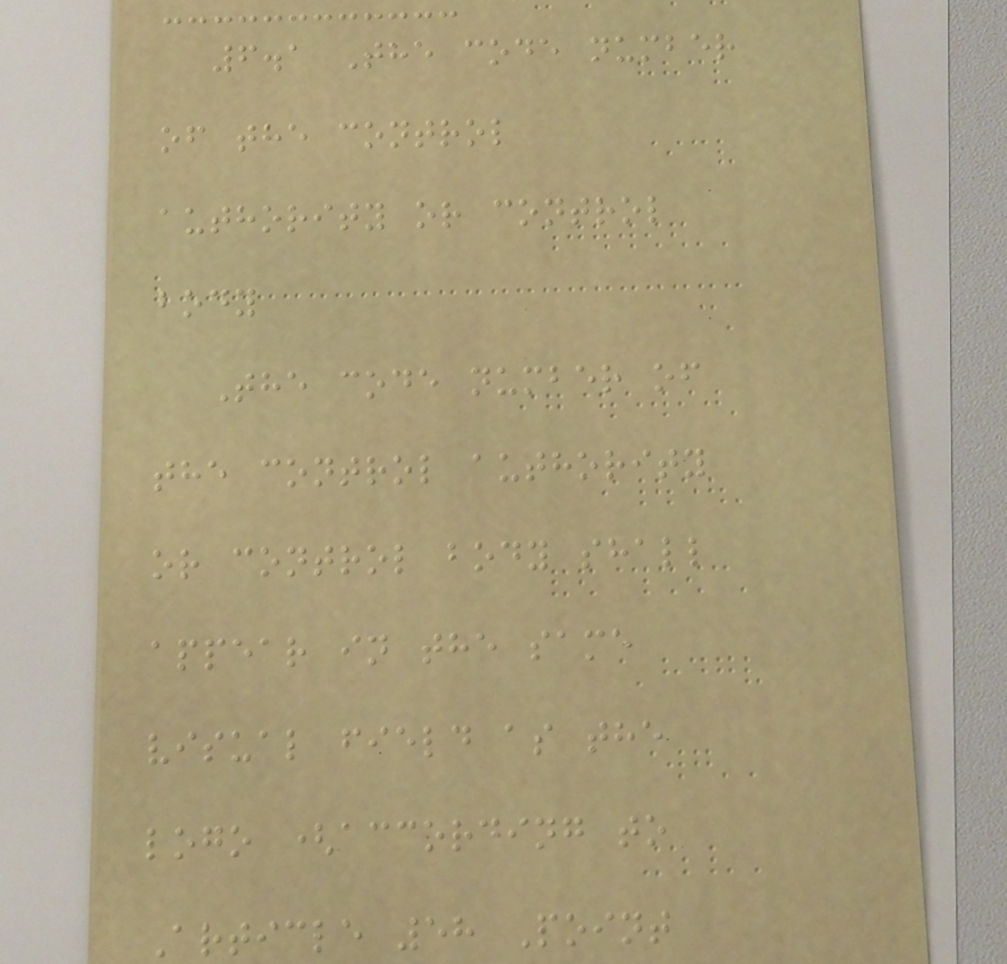6.1 The code number
of the control
authority or control
body
The code number of
the control authority
or control body shall
appear in the same
visual field as the
logo (according to
Article 58 Point
